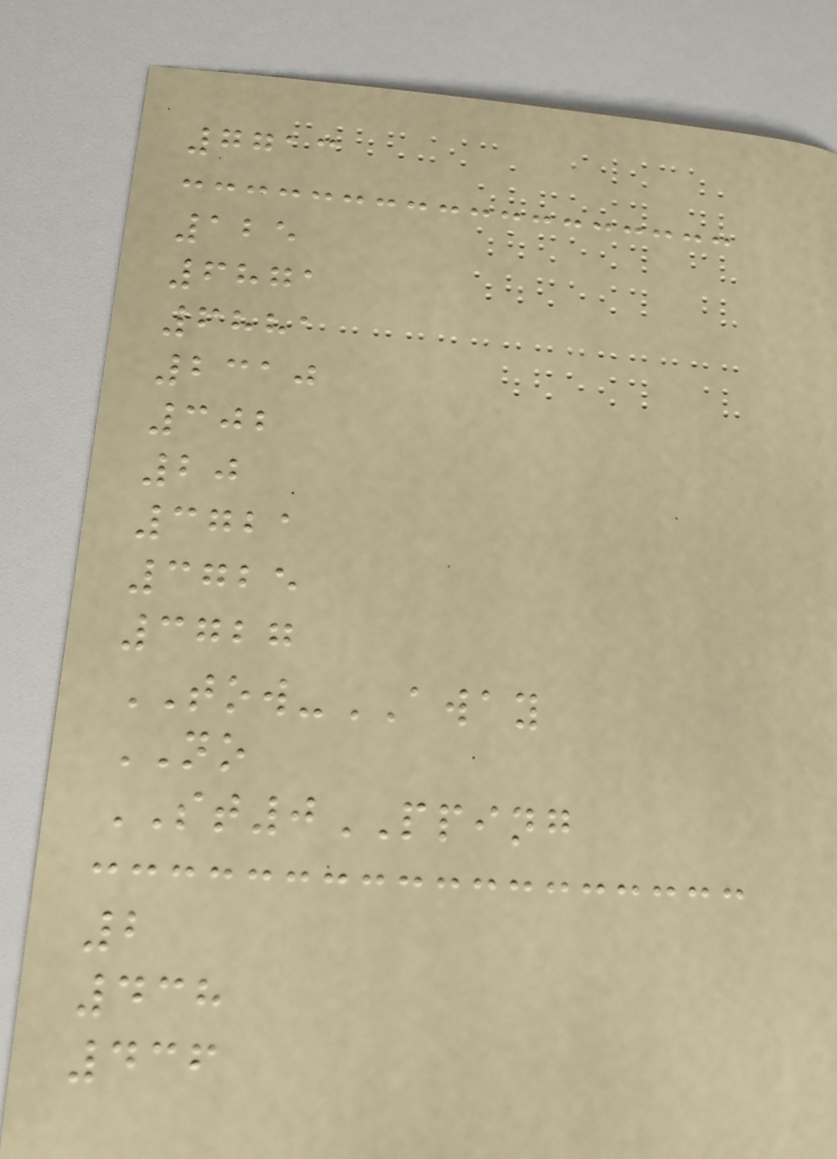7713
125
6871
6881
2310
302
20
3721
3725
3727
TOW-AWAY
NO
ST0PPING
2
438
436
